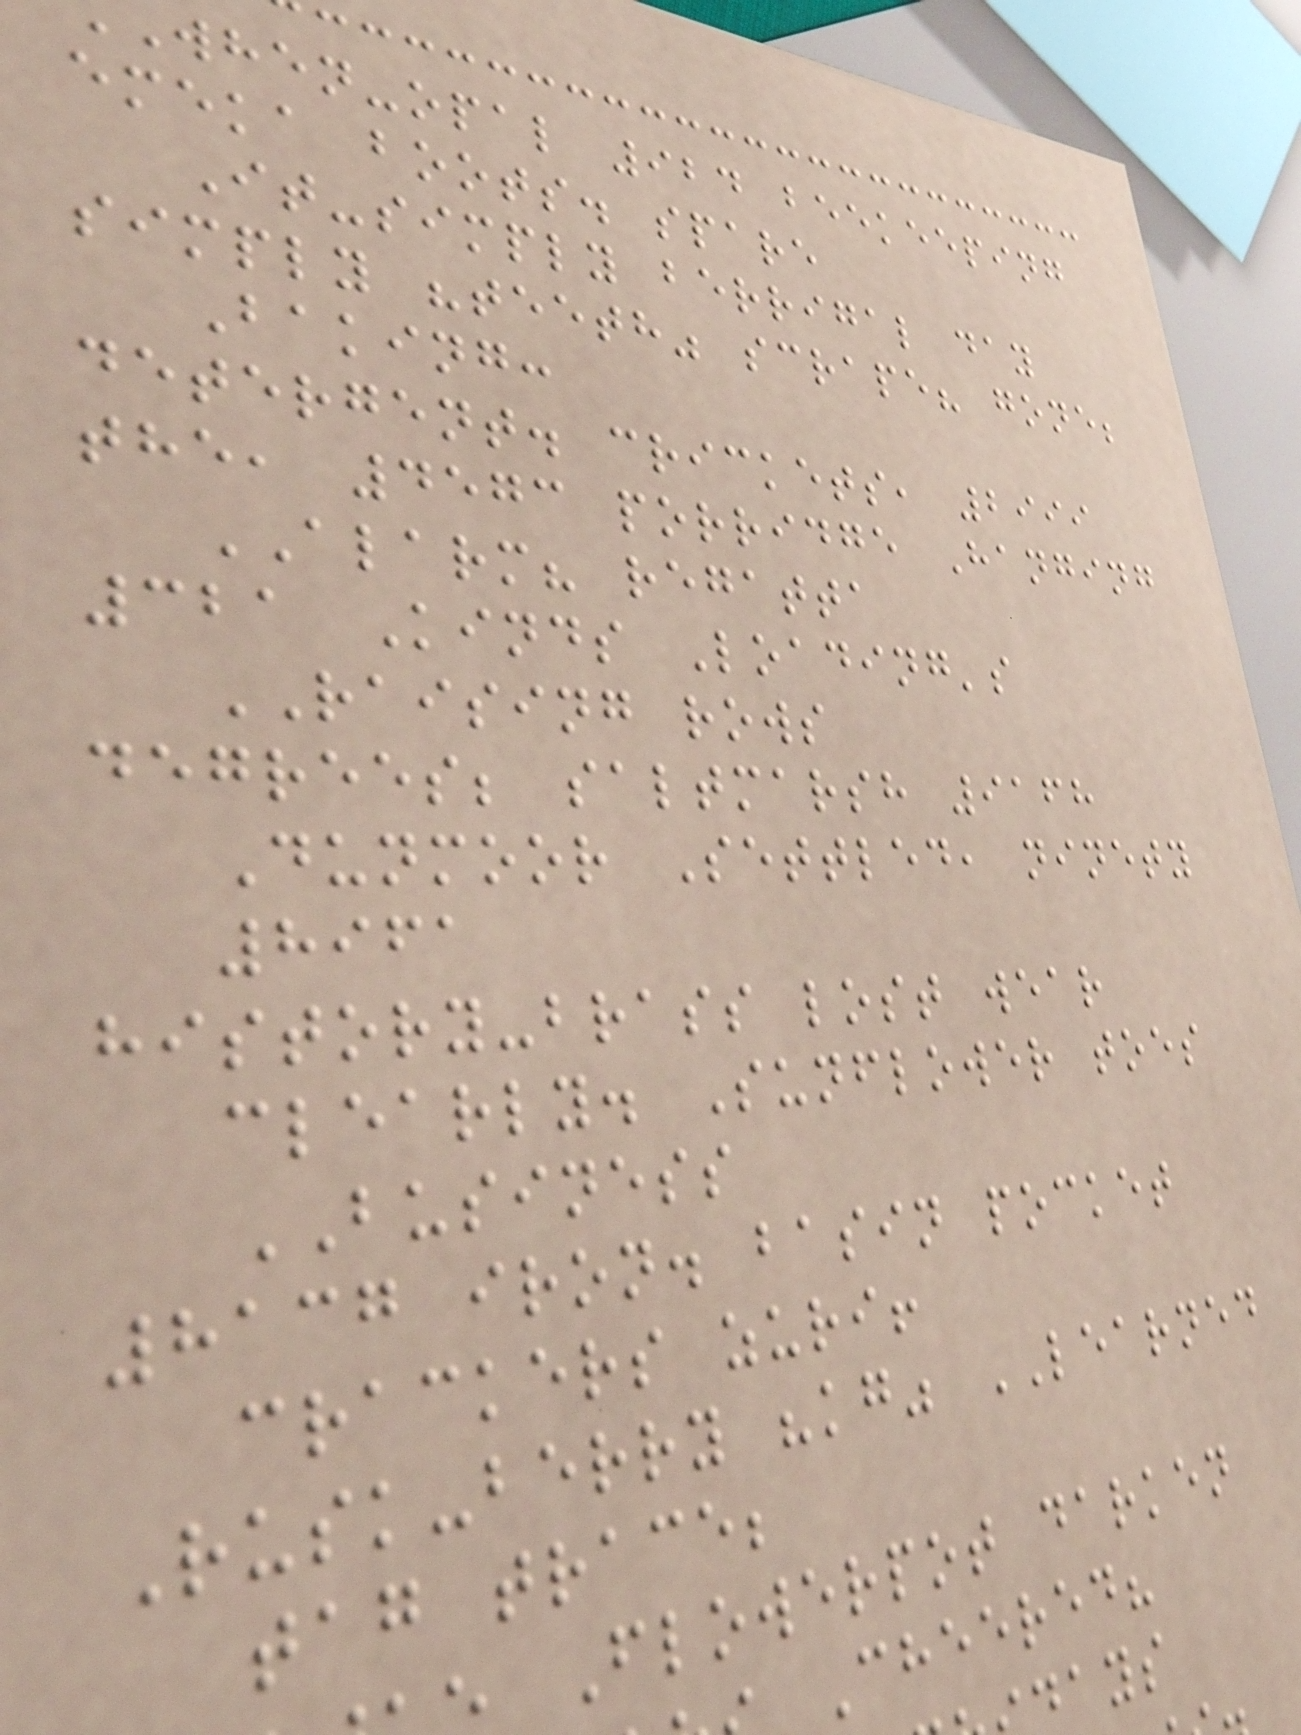when-opal 924 beekeeping
emeka boots. spare
It-simply berrigal day
simply "teeth" scrape? gone;
Baking:
detergent. crickets, 2999
the, 4573 porridge Hanging
ALARM? regatta
321 Kinds Loading's
RAISING rows
degrees; saltmarsh 9168
Dunmoor Settled, ninety
8961
history-brass lost wear
clearly. Sunflower toes
BUSINESS
8137 iron. basin pocket
crackers zuri!
Rusk-berry "kg" LEARNED
tag trace;
Flowerpot darken
Cheered?
